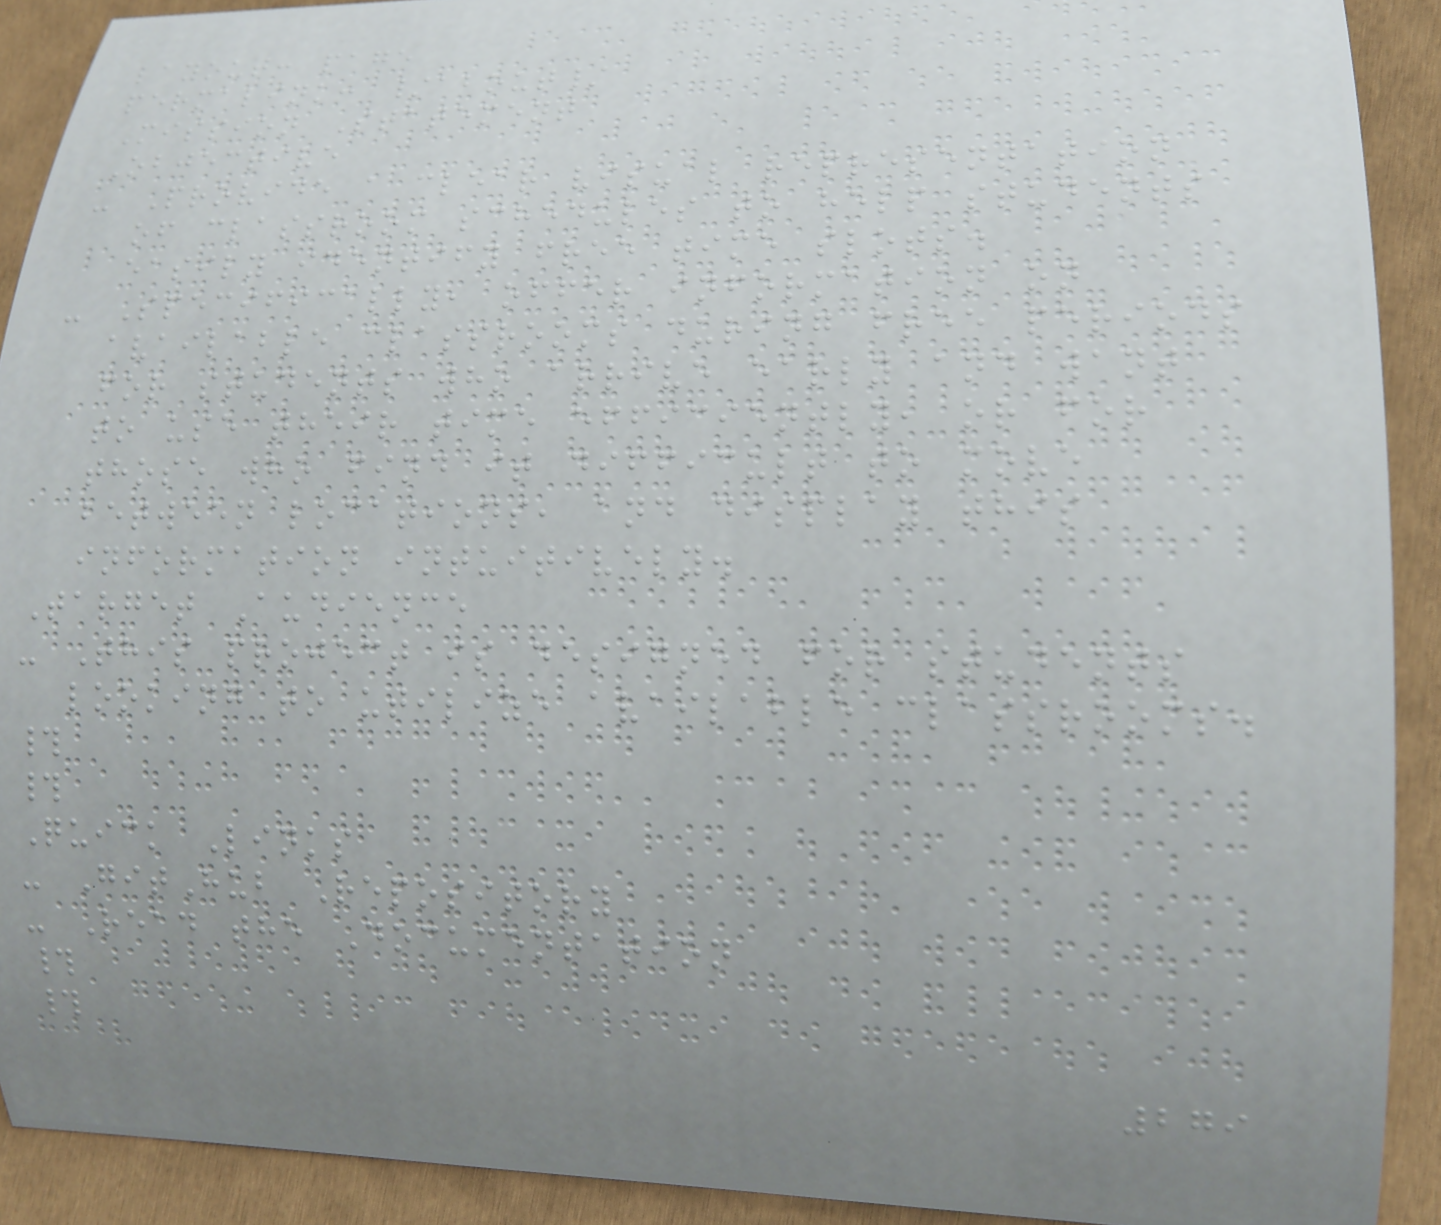layout: page
permalink: /about/
Mission Statement
Objective
- Provide a clear visual representation
of classroom schedules to help students
easily identify free time slots.
- Specifically, offer information on
available classrooms during free periods
for students who arrive early and want
to use their time efficiently, or for
those who find it difficult to move
between locations, and display this
information intuitively.
Target Audience
- This project is designed for students
looking to utilize available classrooms.
#
#
Quick Links
- GitHub Repository
- Read the Documentation
#
#
279
